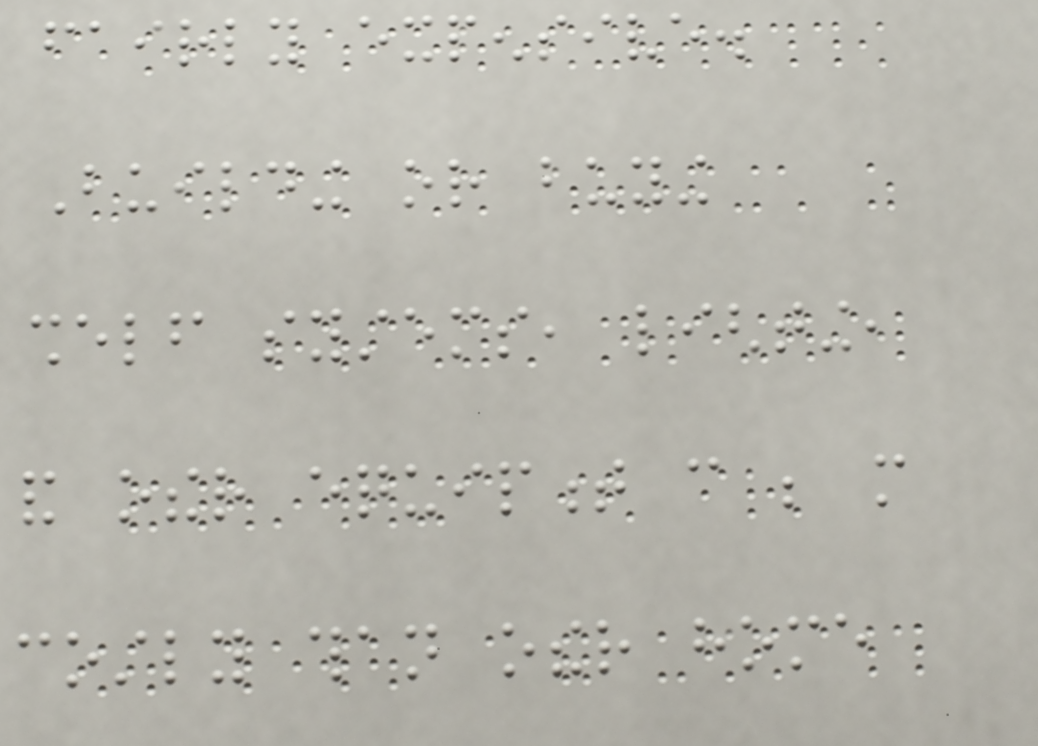fairly expensive.
Building or buying
shelf systems, lighting,
and other equipment can be more
costly than other home
